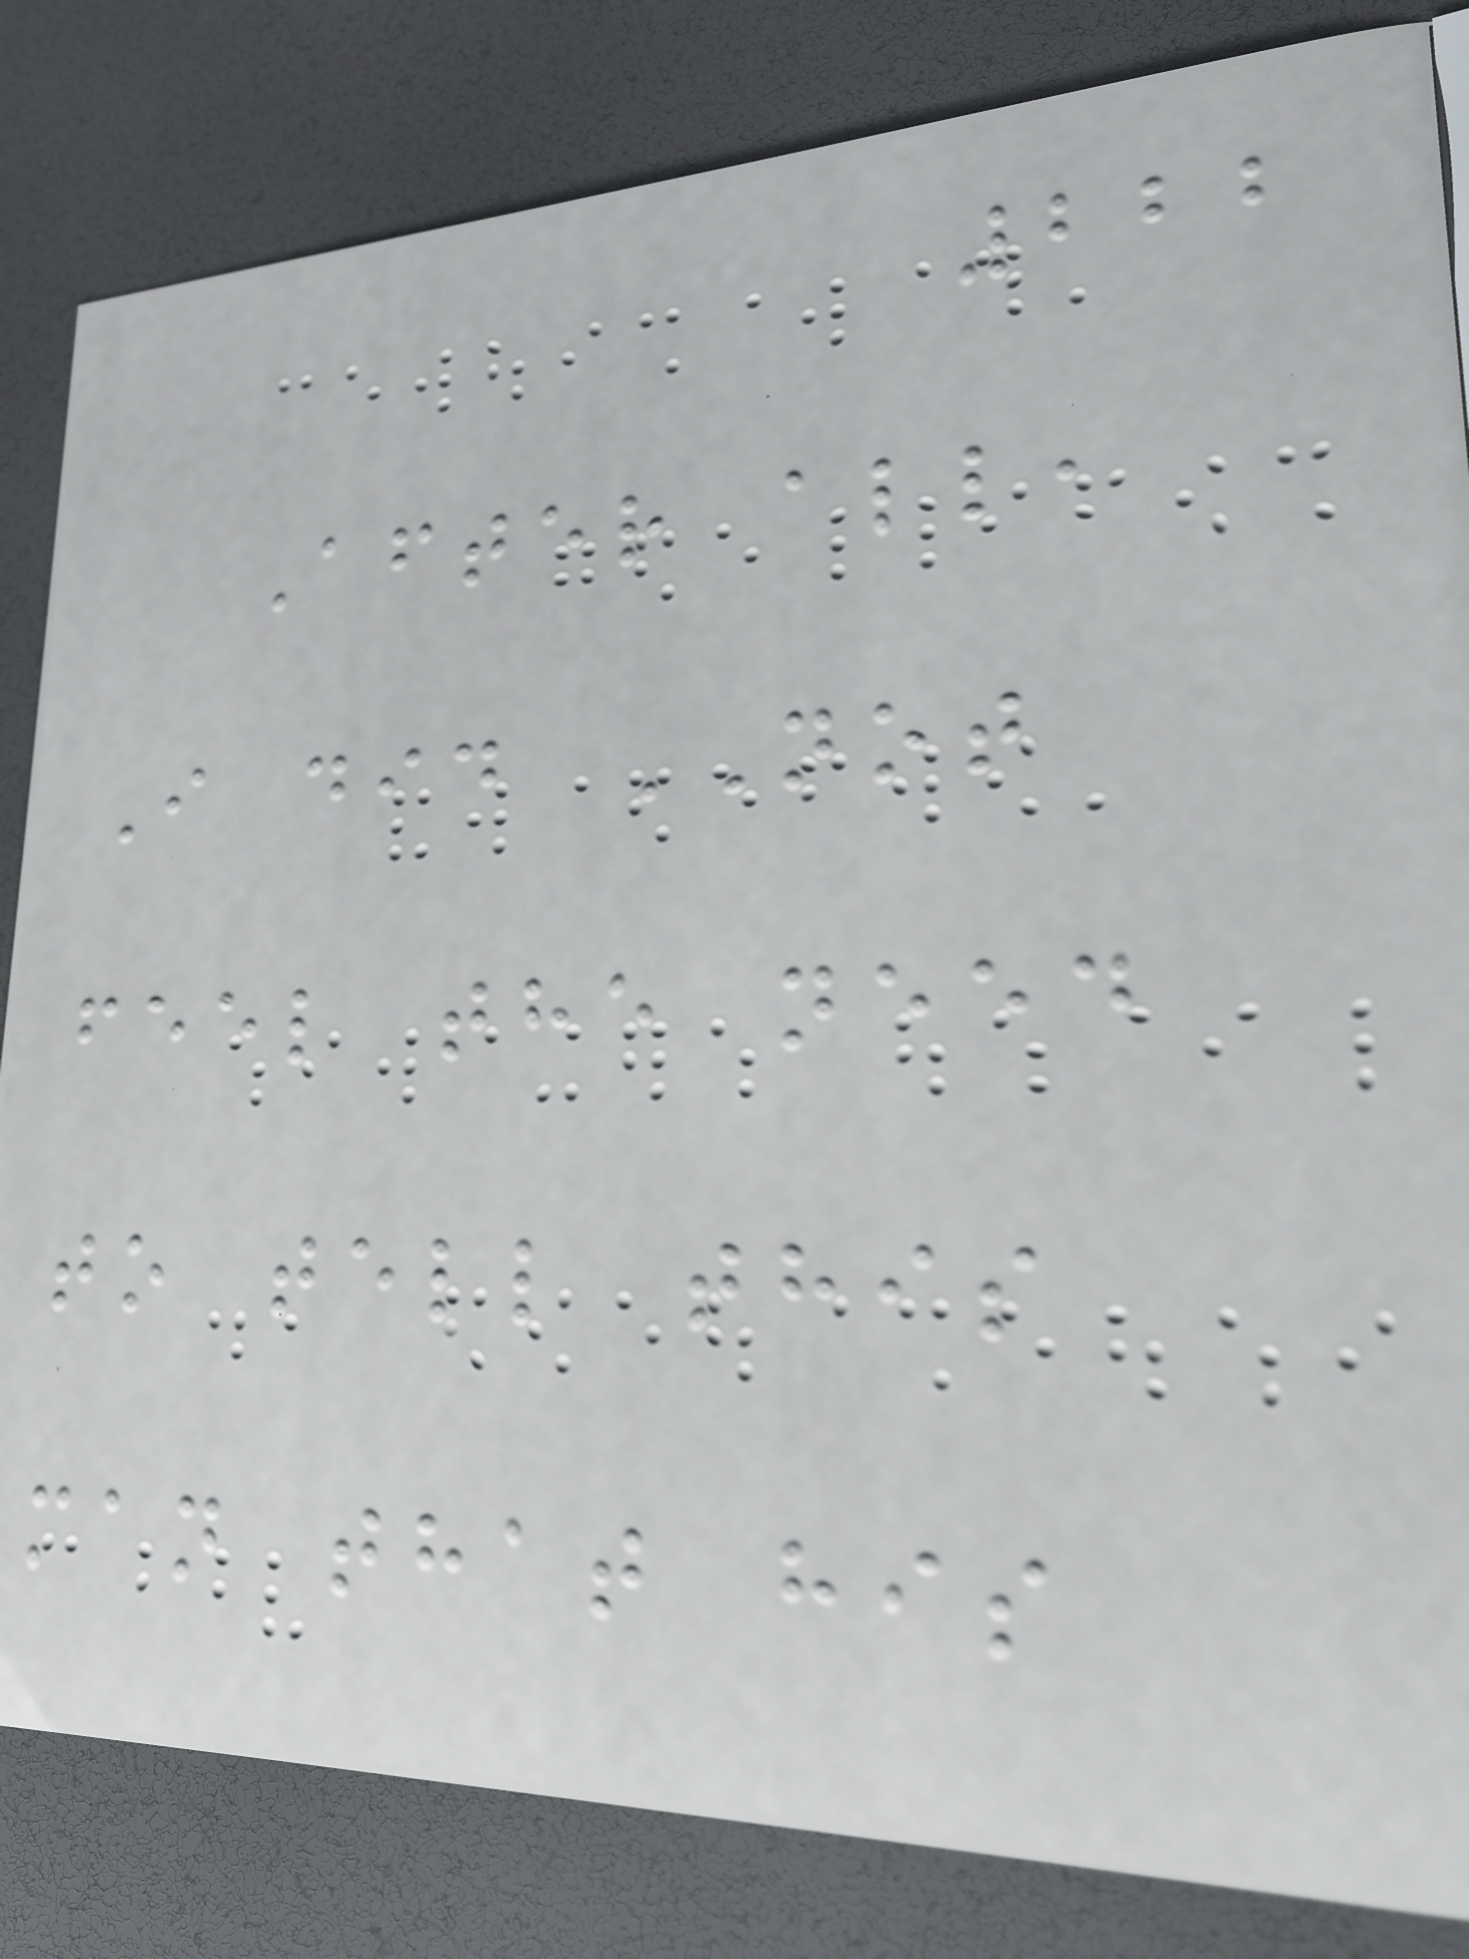222
After all,
I did NOT
feel the need
to tell this
man that his
